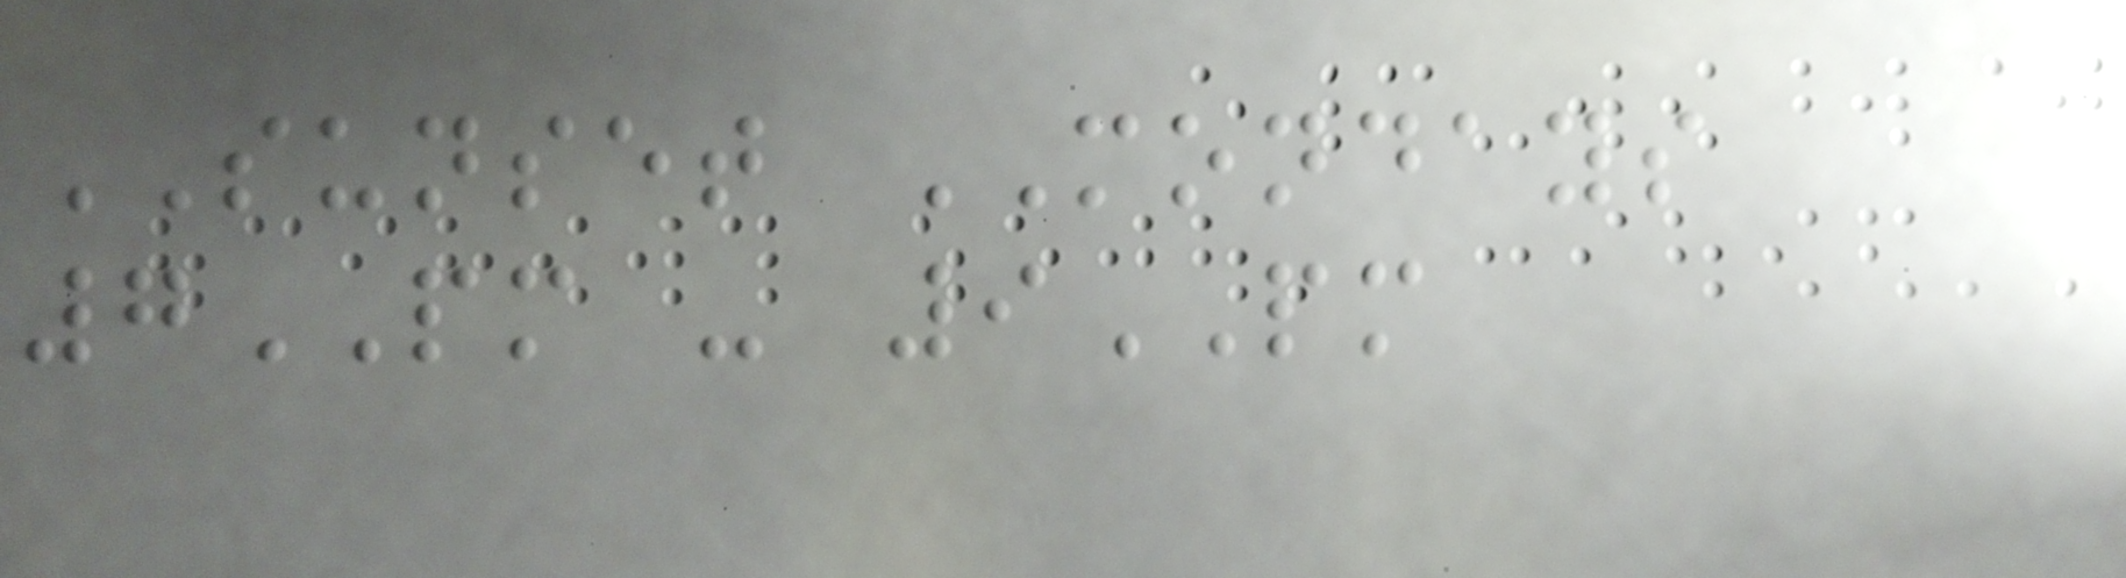SUNSET MONDAYS
7PM - 9PM
